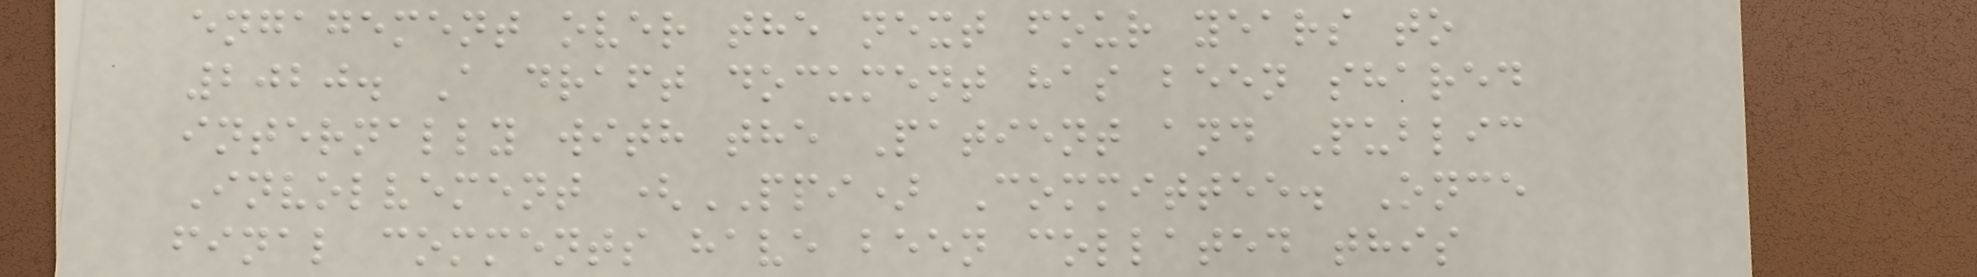engagement over the next four years to
2020. A draft document has been shared
internally with the Patient and Public
Involvement (PPI) Committee. Once
final comments have been collated this
